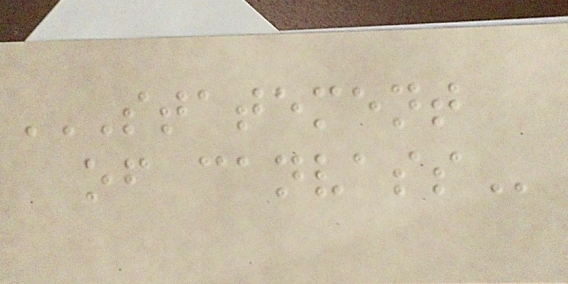STATEMENT
OF CANVASS
